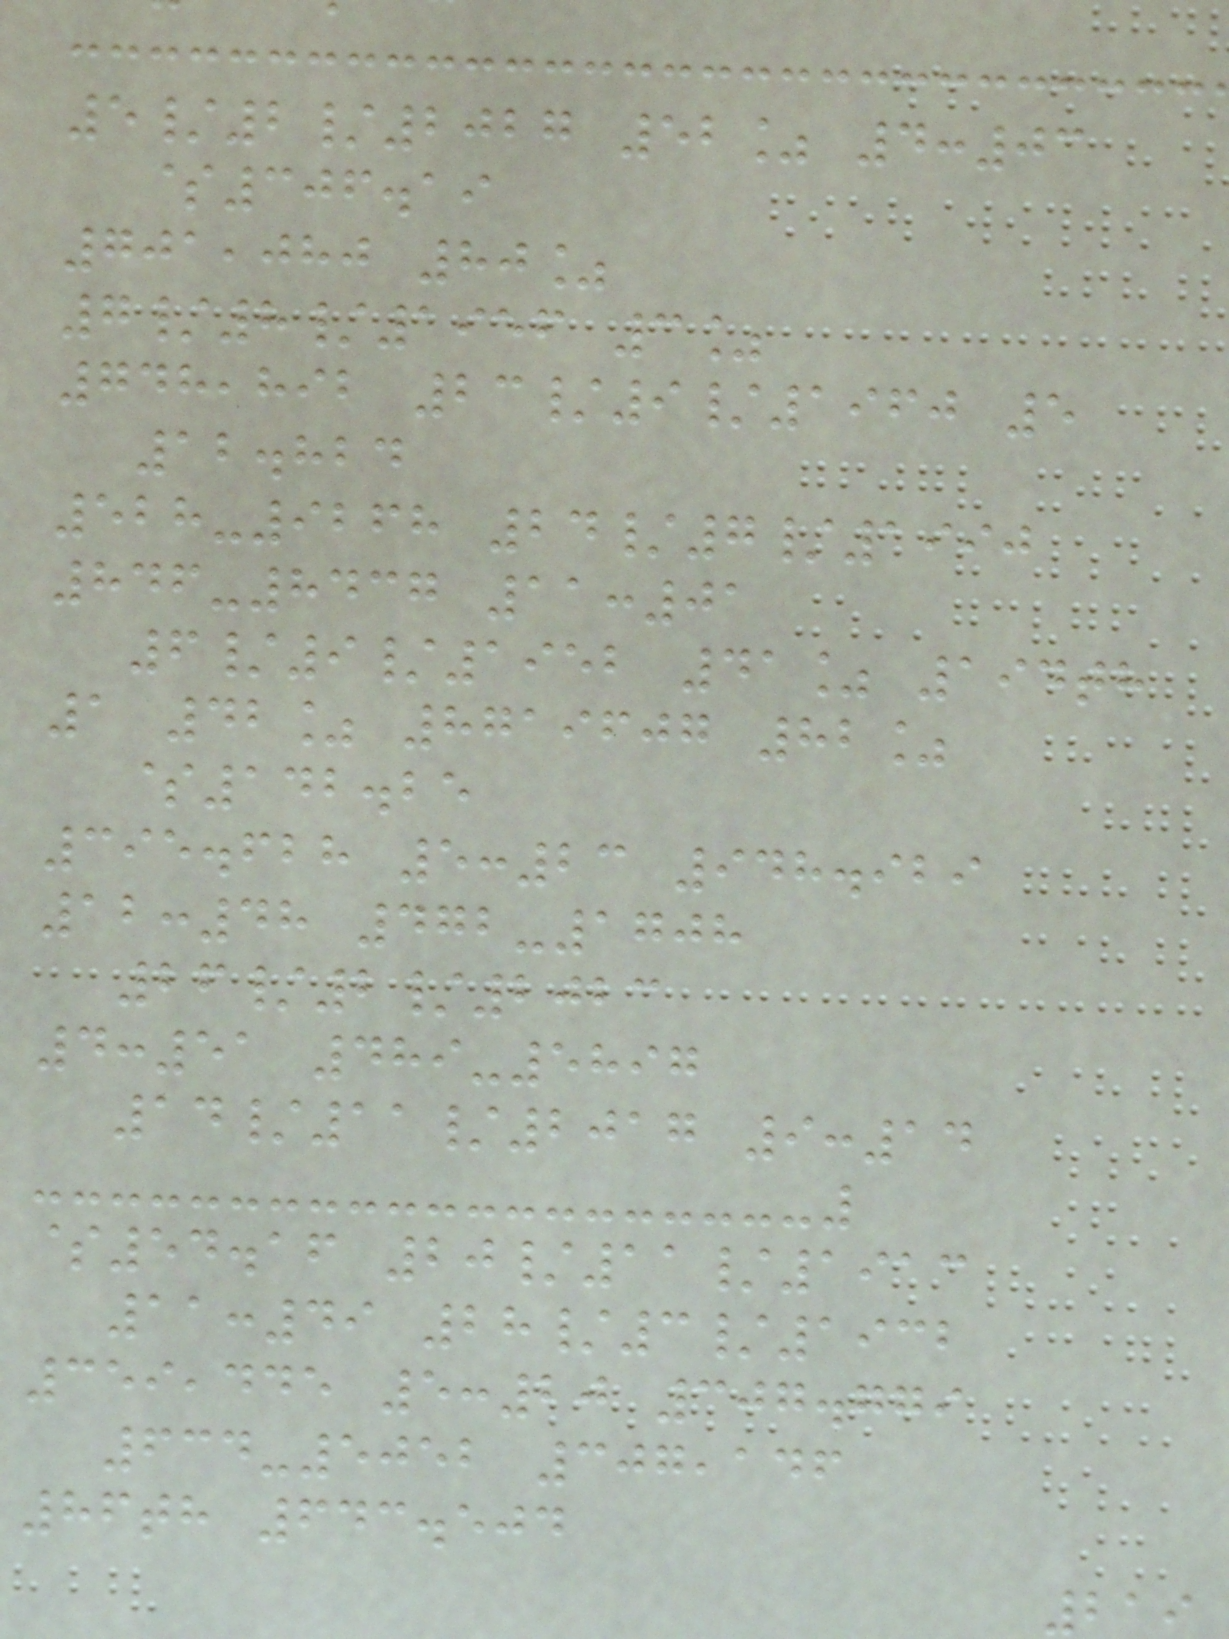5/2/2027 52% 4:03
$306.19
701,080 80%
7/8/1956 3%
748,892 23/9/1960 5
12.824
528-9268 24/7/1990
846-8437 11:01
6/9/1952 41% 194th
1 42% 8719607 82%
$142.25
395.628 5:23 948.929
12:48 472-1708
26/2/2023
4:51 489-5897
14/11/2017 9:14
$54.16 20/11/1913
11:49 28/3/1932
359,445 5:20 307.779
634-5052 307,146
86th 643.504
